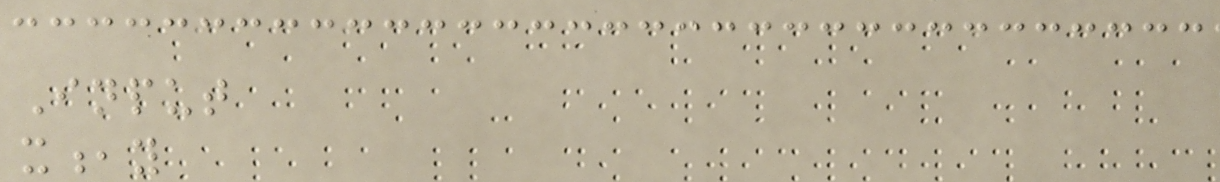Input
x,y
